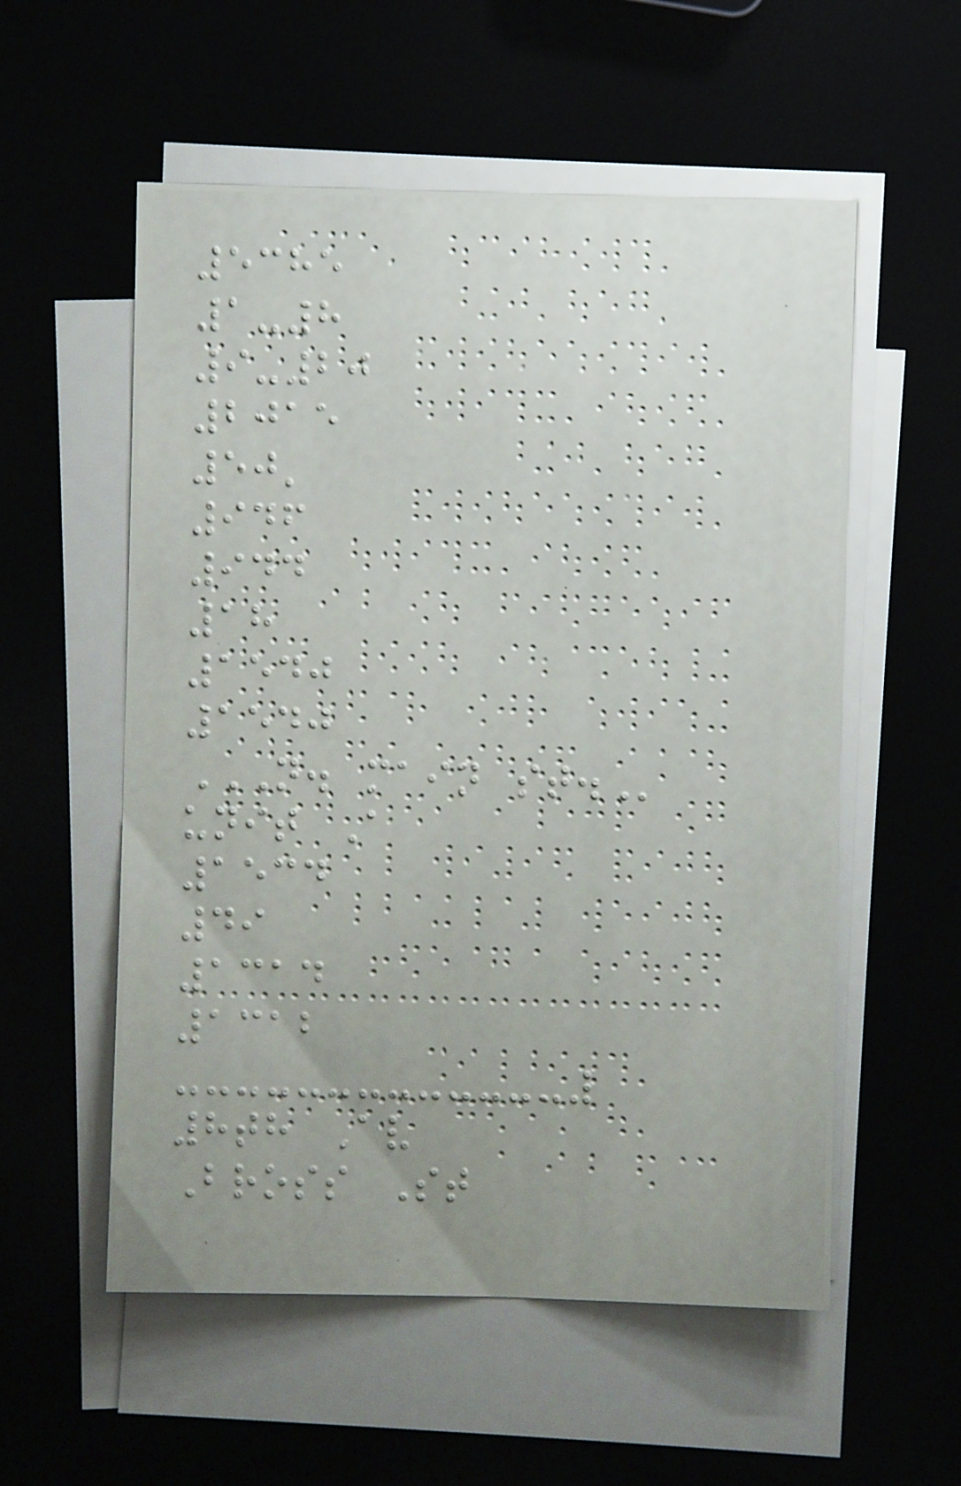5385
1-8
9-20
2015
50'
946
944
18
1540
1540
N. MAIN ST.
unit A
1534
49
1314
1312
8th Av
Bross St
